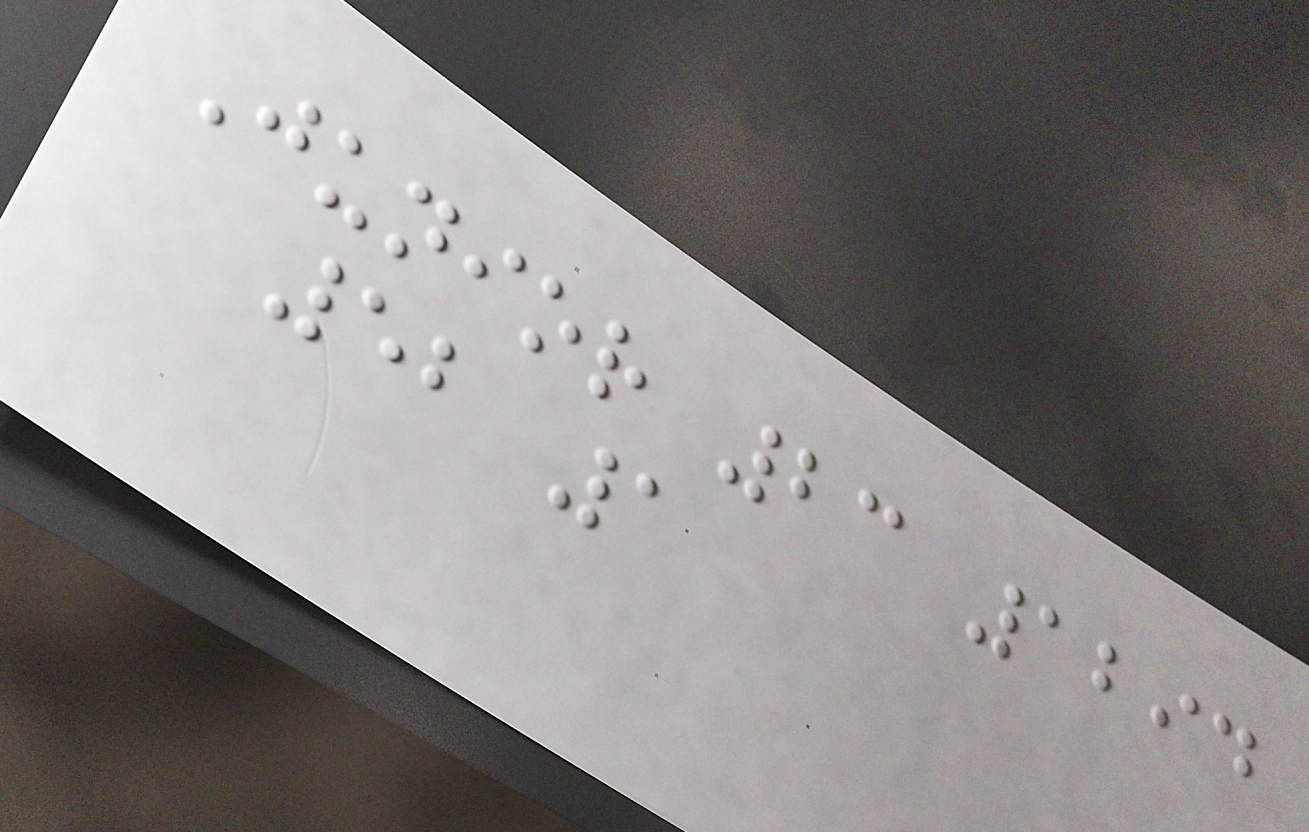Junior 23 1294
52 1
